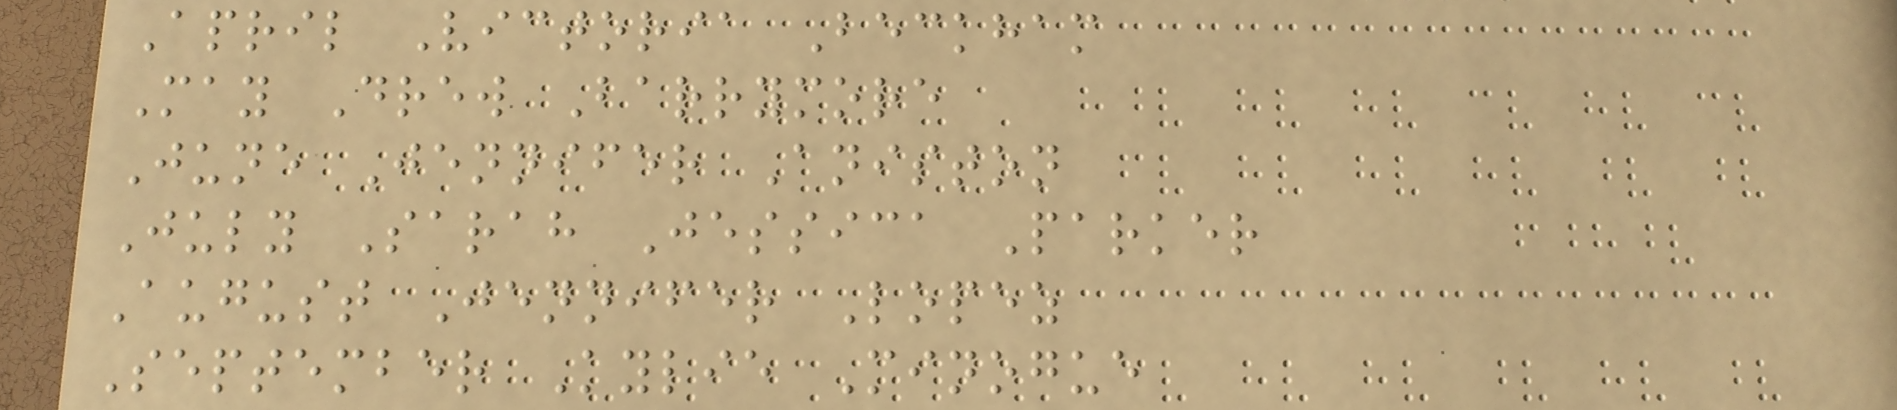April Victoria Beckham
May Drew Barrymore
June Jennifer Aniston
July Sarah Jessica Parker
August Jennifer Lopez
September Kylie Minogue
